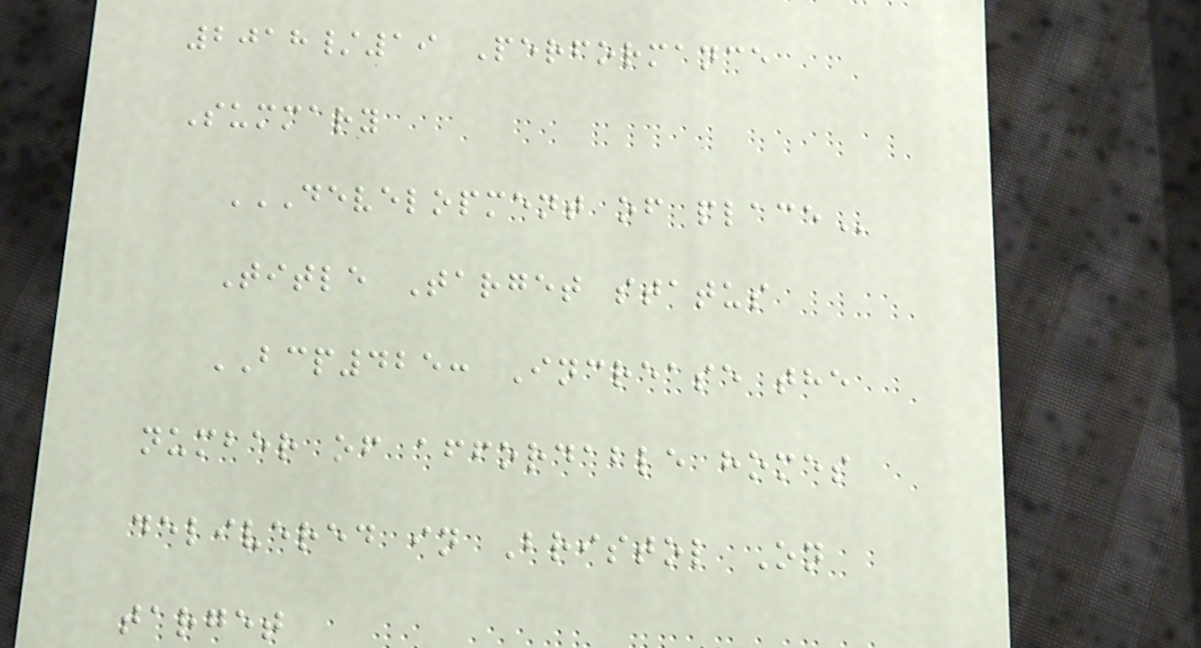2018/19 Performance
Summary
DEVELOPMENT OF PLACE
Title Target status
BCP425: Increase the
number of affordable homes
delivered in Bristol On
target
